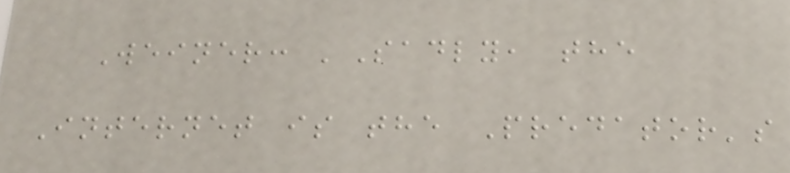Weiner: 'Sadly, the
Internet is the Predator's
